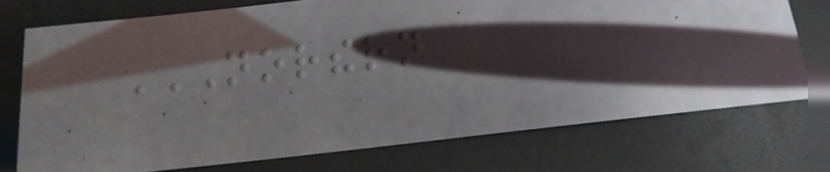NORTHERN
